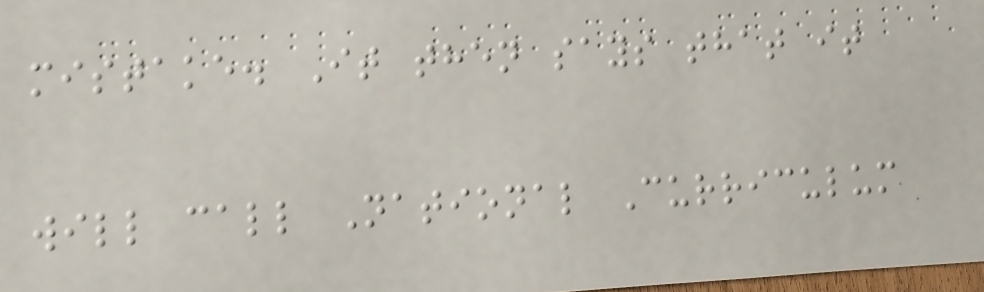mistake. It then says that it
will call National Curriculum
